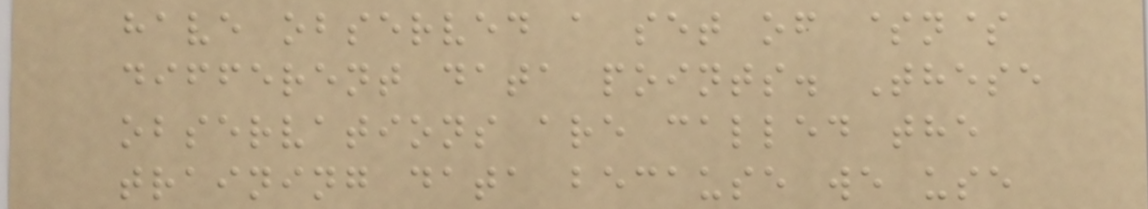have observed a set of $n$
different data points. These
observations are called the
training data because we use
